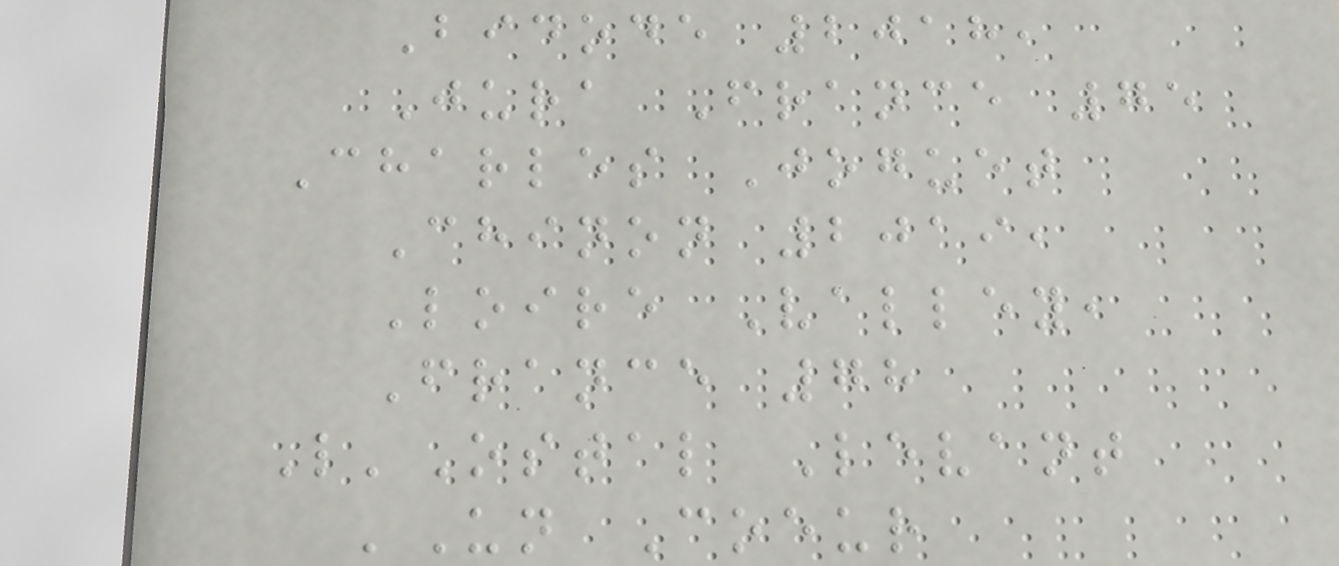Bidode 2018,
Jura France 75
Charles Joguet
Chinon 2019,
Loire Valley,
France 78
L'Ostal Levant
'Un Coeur
